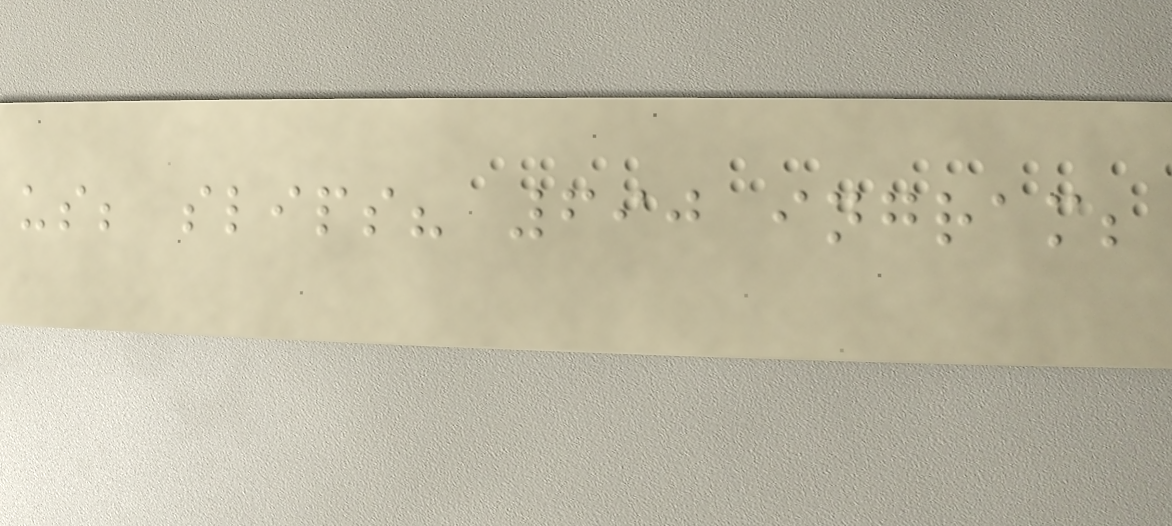us; slips? 690 ingram;
